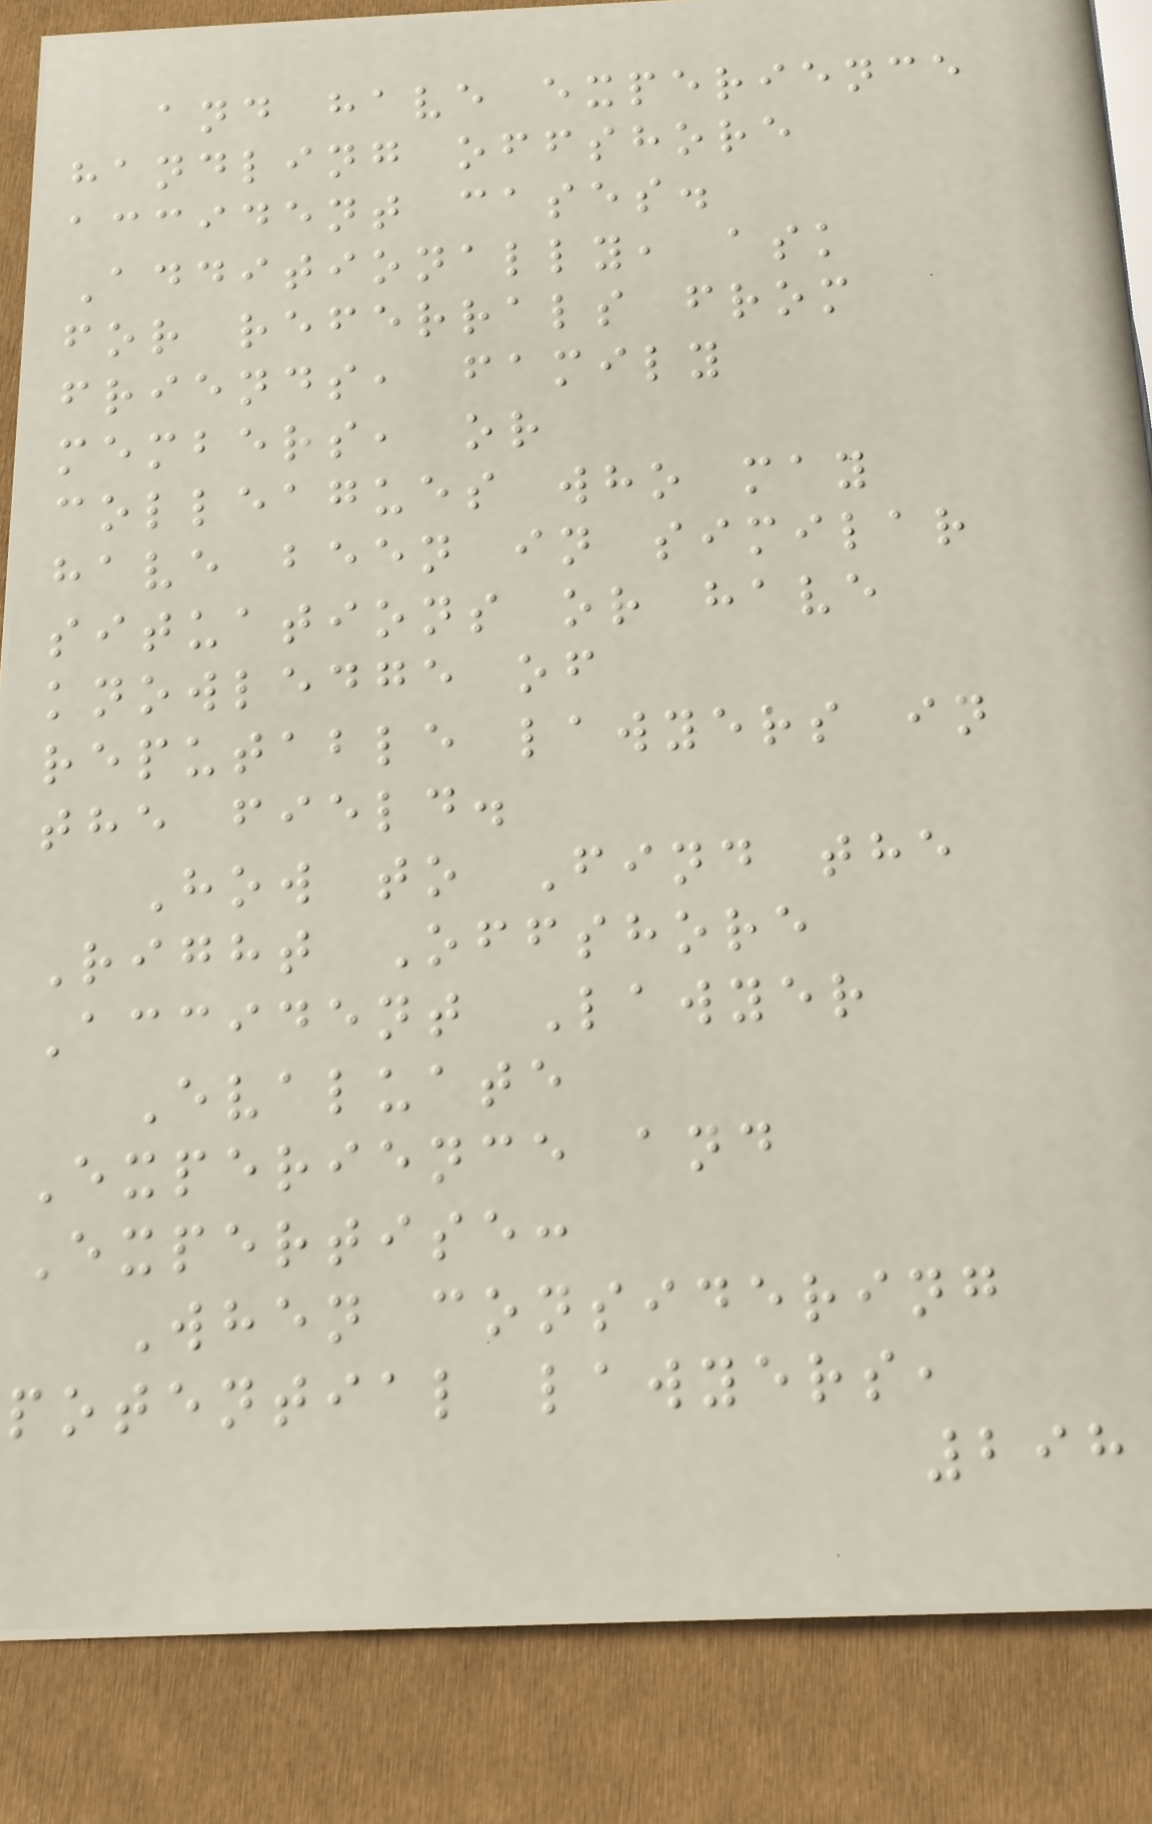and have experience
handling offshore
accident cases.
Additionally, ask
for referrals from
friends, family
members, or
colleagues who may
have been in similar
situations or have
knowledge of
reputable lawyers in
the field.
How to Find the
Right Offshore
Accident Lawyer
Evaluate
Experience and
Expertise:
When considering
potential lawyers,
298
